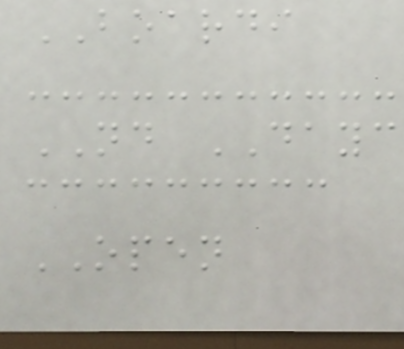BOARDI
ND DAYC
OPEN
